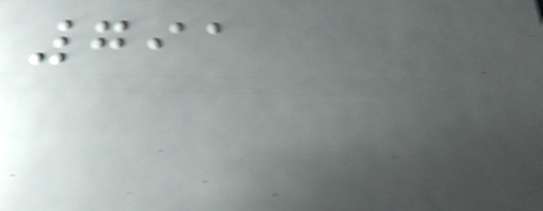791
